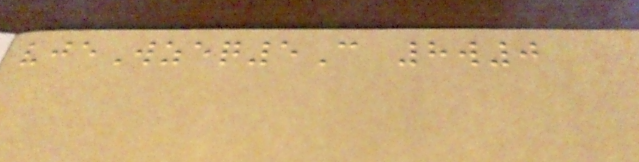vjeWzeq5C 8w0
